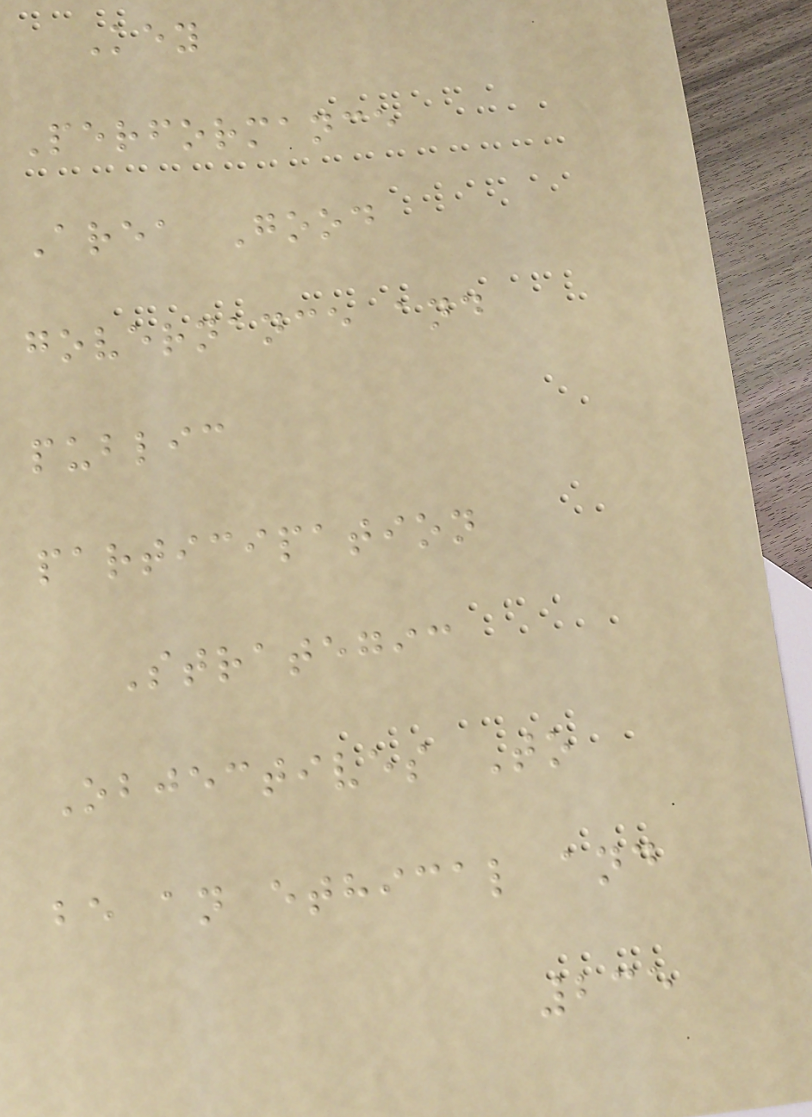Key
Performance
Area Good
governance and
public
participation
Strategic
Objectives To
be an ethical and
235
